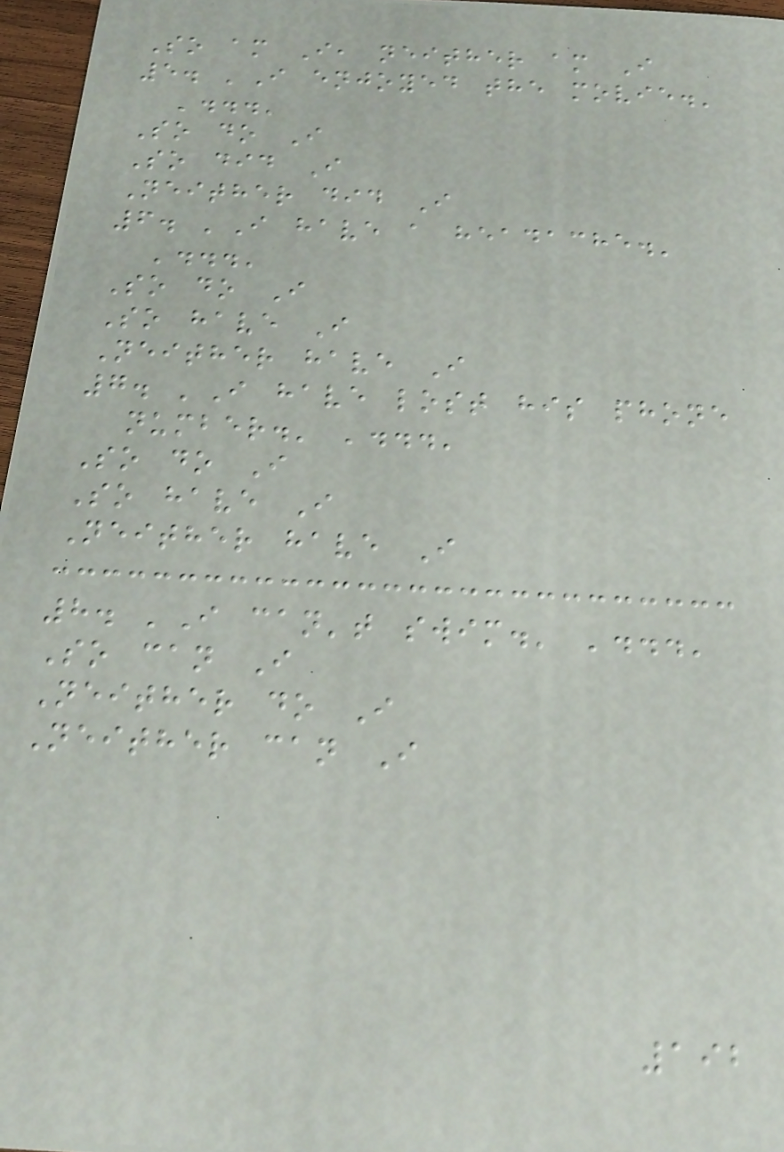So am I, neither am I
5. 'I enjoyed the movie.'
'...'
So do I
So did I
Neither did I
6. 'I have a headache.'
'...'
So do I
So have I
Neither have I
7. 'I have lost his phone
number.' '...'
So do I
So have I
Neither have I
8. 'I can't swim.' '...'
So can I
Neither do I
Neither can I
192
